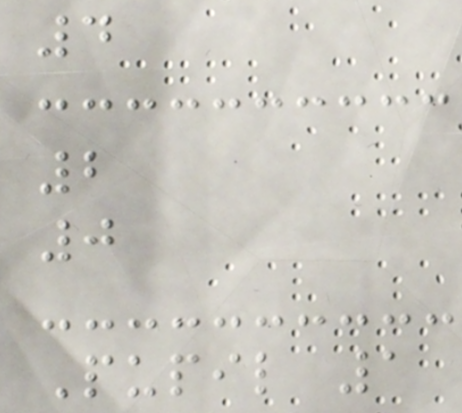4
2
0
Pupil 1
